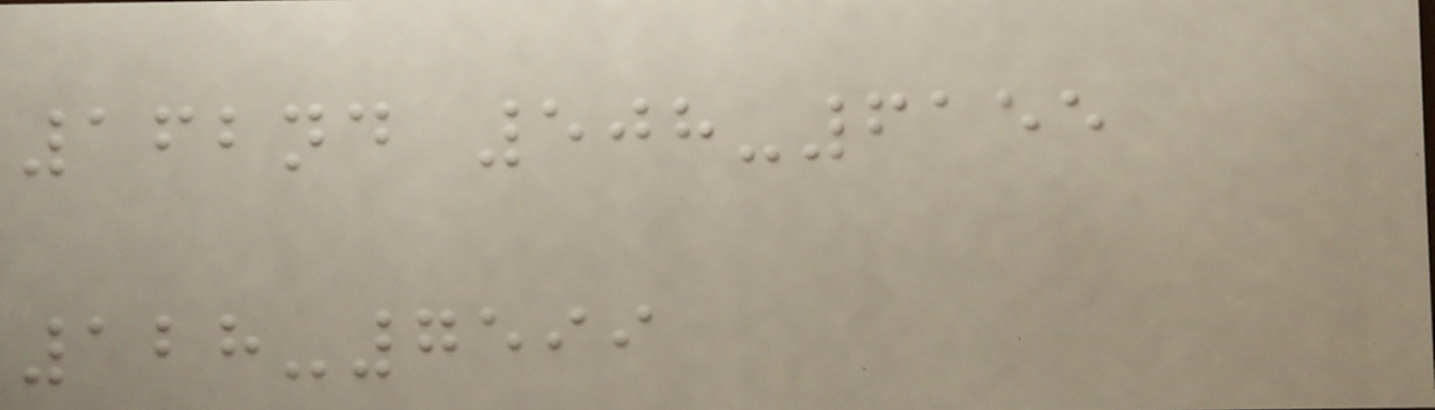162nd 508-6155
128-7599
